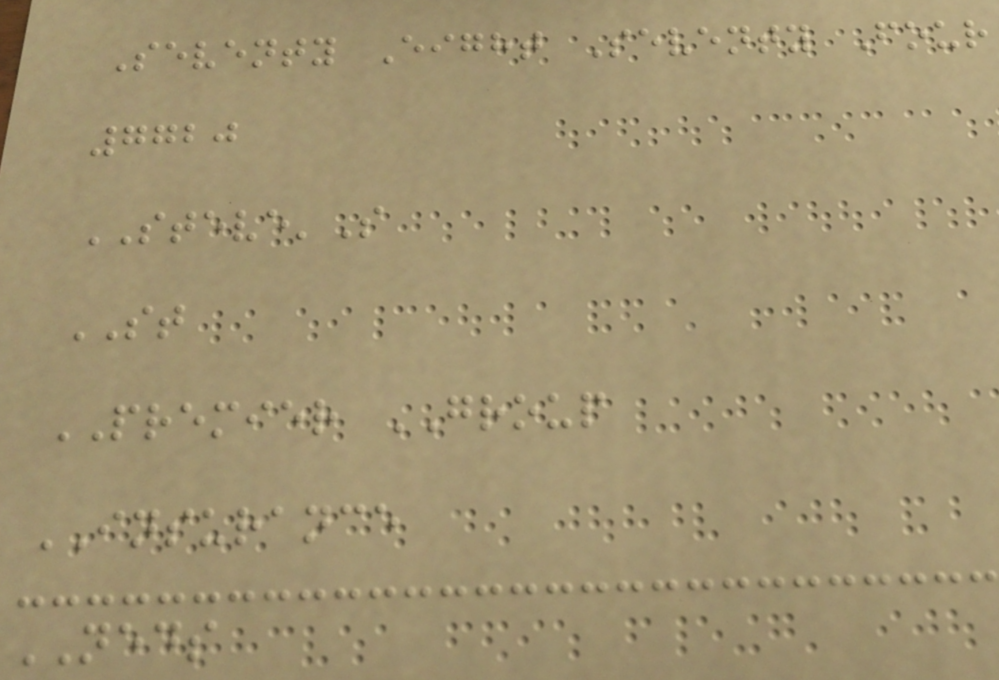Seventy Eight Seventy Four
7720
STEVE'S
ST
PREMIER GROUP
INSURANCE
NEDS
